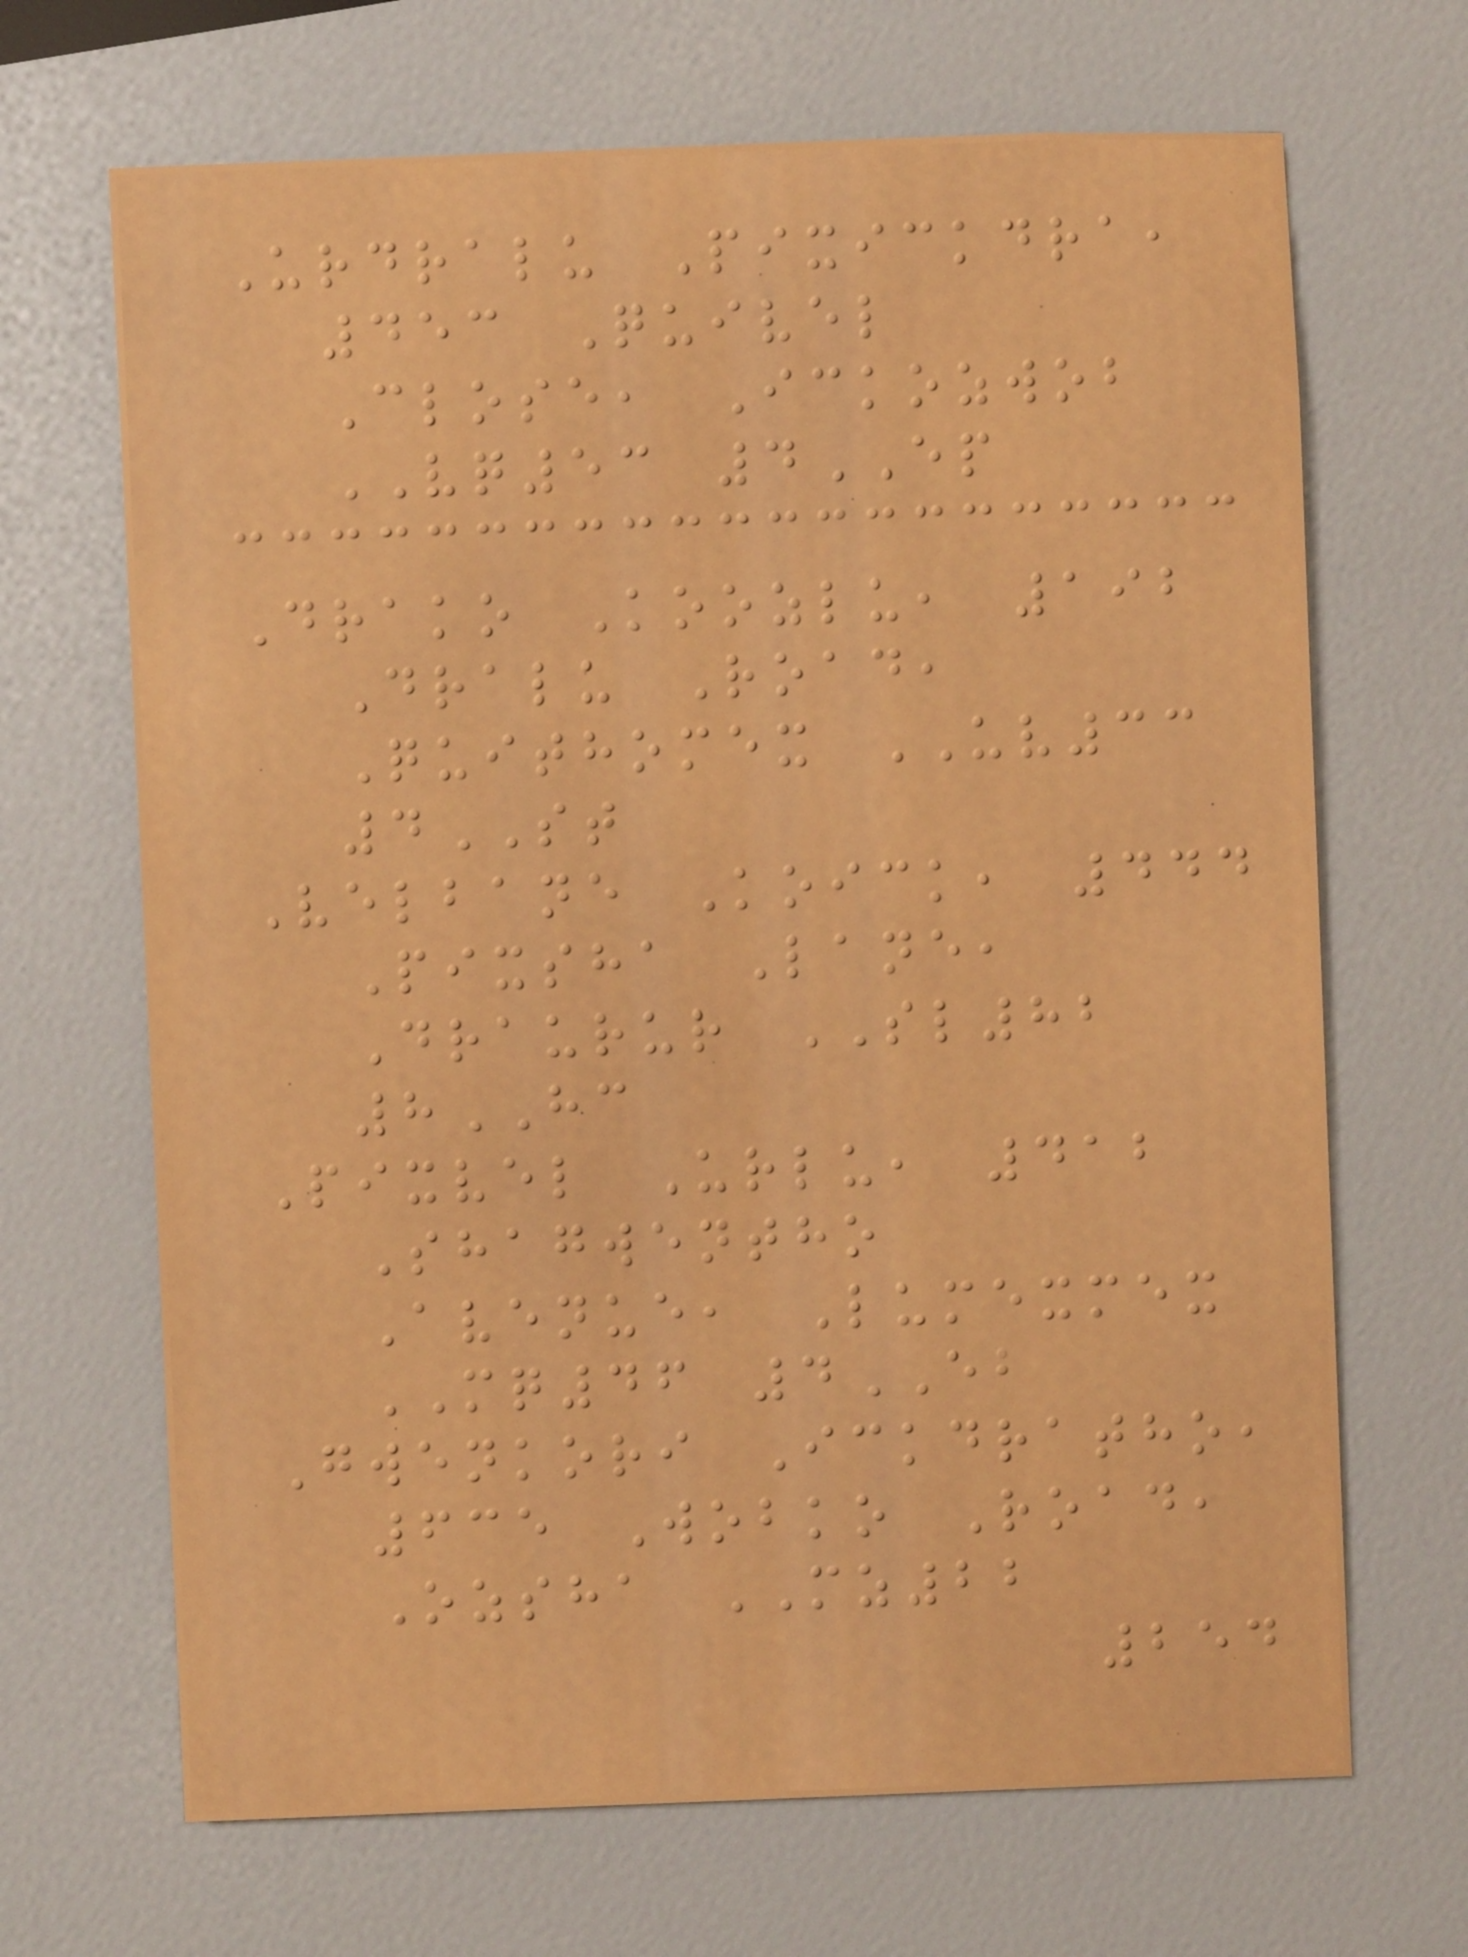Urdralu Pixickdra,
453 Quivel
Close, Ickozwob
VQ53 4EP
Drako Koozlu, 192
Dralu Road,
Quithomex UV33
4ST
Velbane Koick, 444
Pixsha Lane,
Draurur SL82
8HC
Pixvel Urlu, 412
Shagwentho
Avenue, Lumexmex
MQ46 4EB
Gwenkori Ickdratho,
635 Wobko Road,
Ozsha MZ22
254
